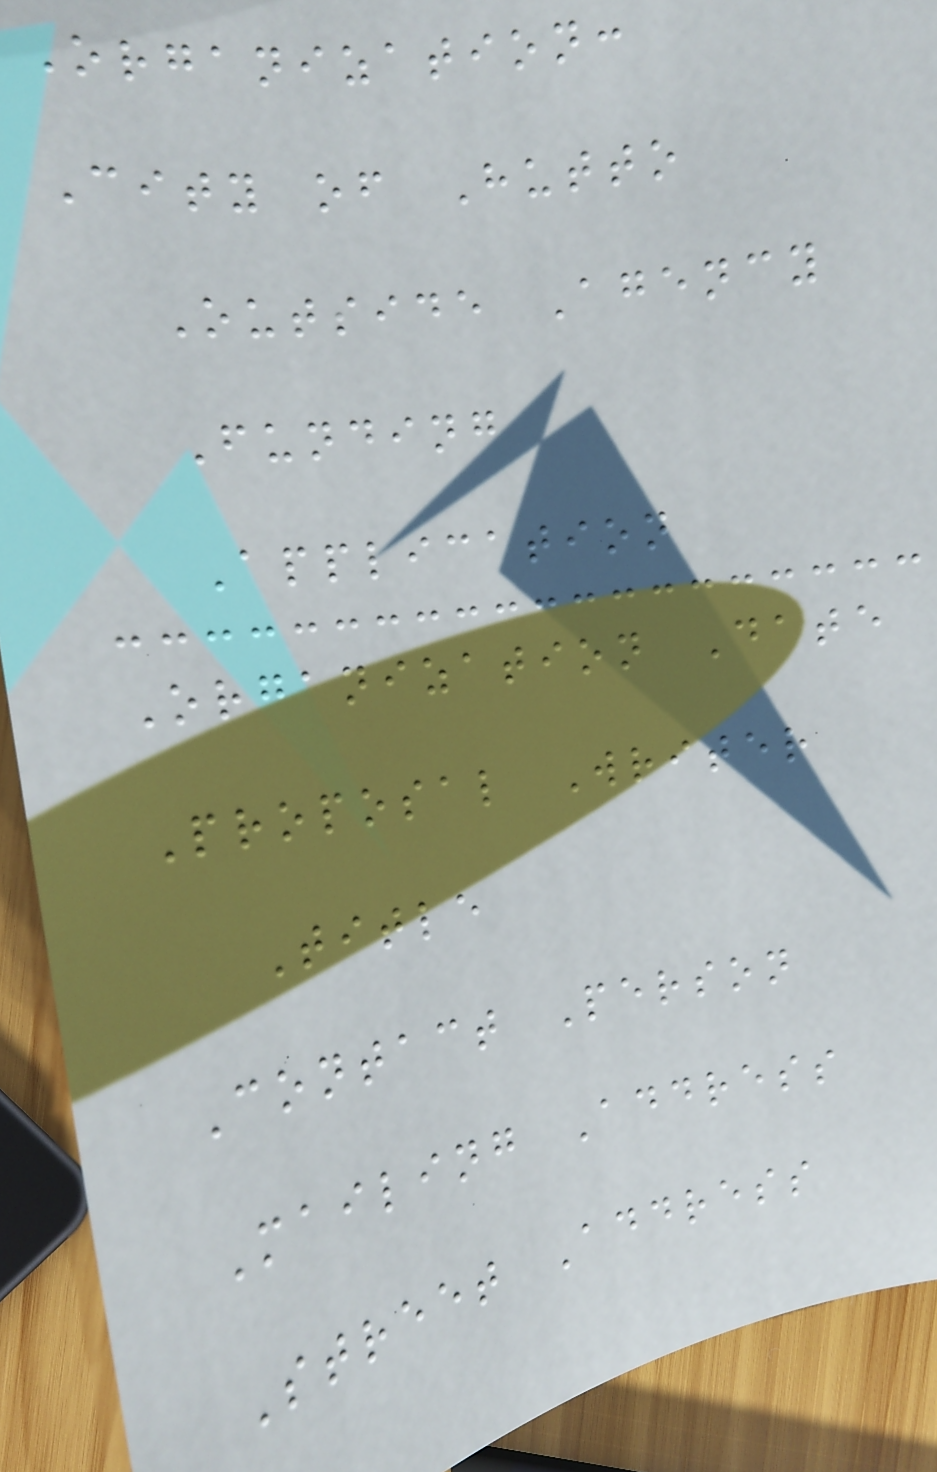Organization:
City of Hutto
Outside Agency
Funding
Application
Organization Date
Proposal Writer
Title
Contact Person
Mailing Address
Street Address
